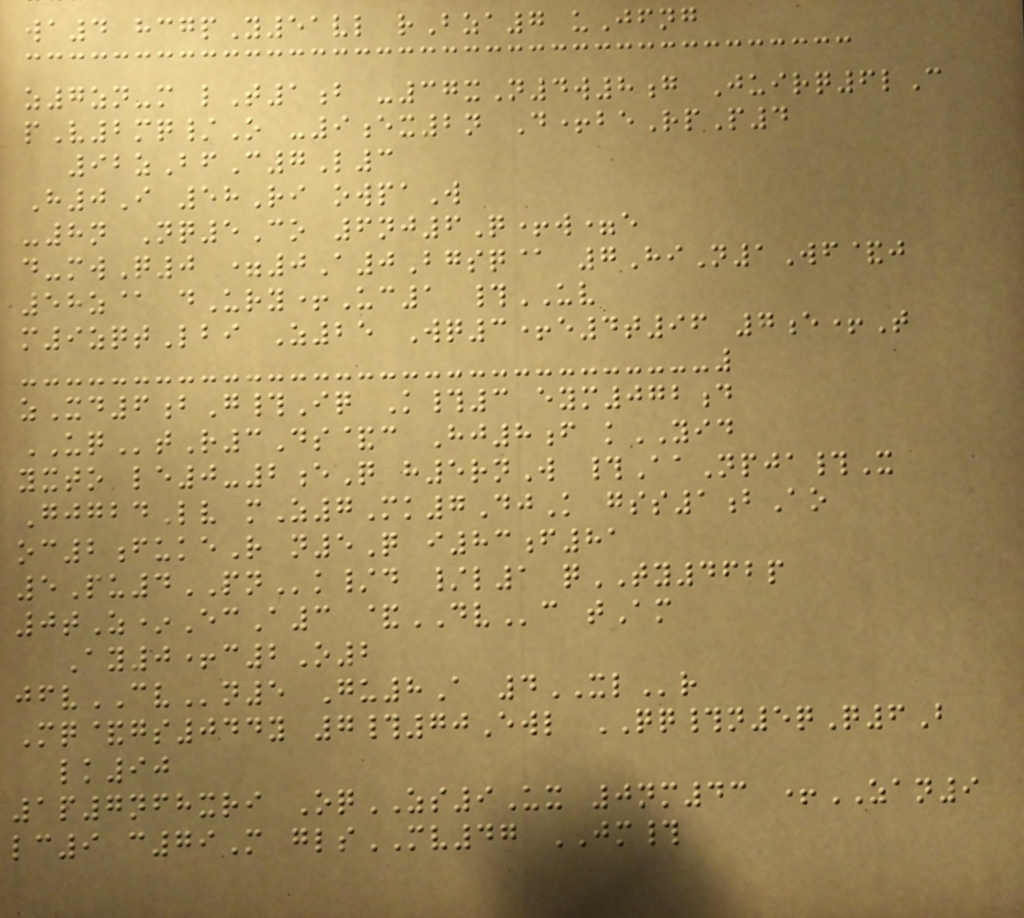wa4 hcgpY51vl rBza7 uJfng
z7zn-m lT1b -37xN4w8g Juirq6lC
pV2mq/O -9ex2n D+beRpP4
92zBfC7L3
H0I 58Ri owpaW
-8n Nq5Co 6nj6Q+w=e
d-mwQ0 =0A0Bgsq@ 7HiN1Wf&j
58z@ dUry+Uc1 #UV
m9zqtLbi Z25 Wq3+e4t96 7e+T
zXd6bG#Iq K#3 eym072d
UQtR3Ds&c Hj8f kYID
yxto le0-2eQ h5rnW #AaNpja#X
GjgbdLv mZ7Mk7DjK gss1bAo
oc2fukeR n5Q i83f81
5Pu4PNk/d /l1 qTY462p
0tZ*EcA3 &DVc tAm
Ay0+c2O2
jfvCVn5 Gu8A 4XLr
Mq&gs044y 7#70Ewl QQ#n5qQ6B
lk90
1p7nfhxri OqZS9Ux 0nm43 +ZAN9
lc9 c79M glsMV47 JM#
